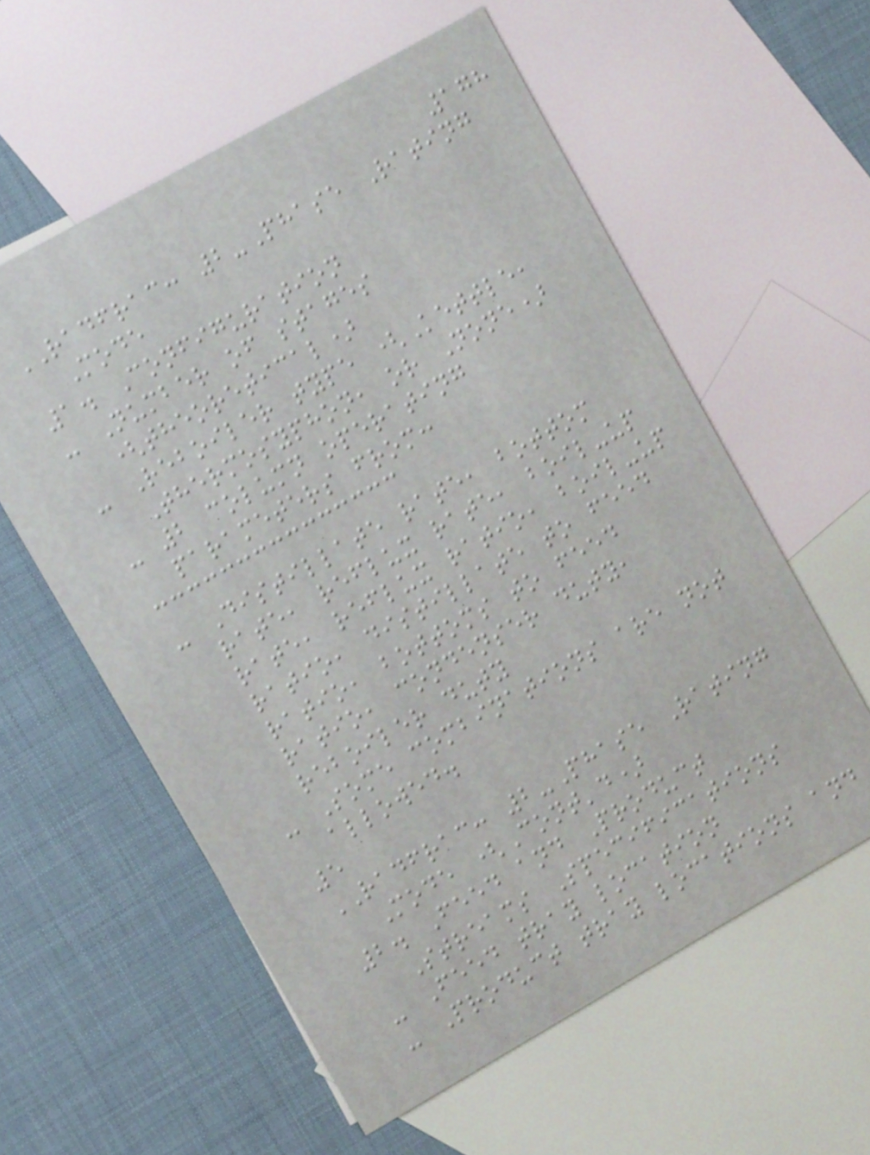178
RADFRAC: 2-Phase Rating
Mode
1. Configuration
- Number of stages
(theoretical)
- Reboiler type (Kettle,
Thermosyphon, or None)
- 2 column operating
parameters from:
- Distillate rate, bottom
rate, reflux rate, boil-up
rate, reflux ratio, boil-up
ratio, distillate to feed
ratio, bottoms to feed
ratio, condenser duty,
reboiler duty
- Some combinations are not
allowed.
5
RADFRAC: 2-Phase Rating
Mode (Cont'd)
2. Feed and Product
Streams Specifications
- Feed tray location
- Product tray locations and
